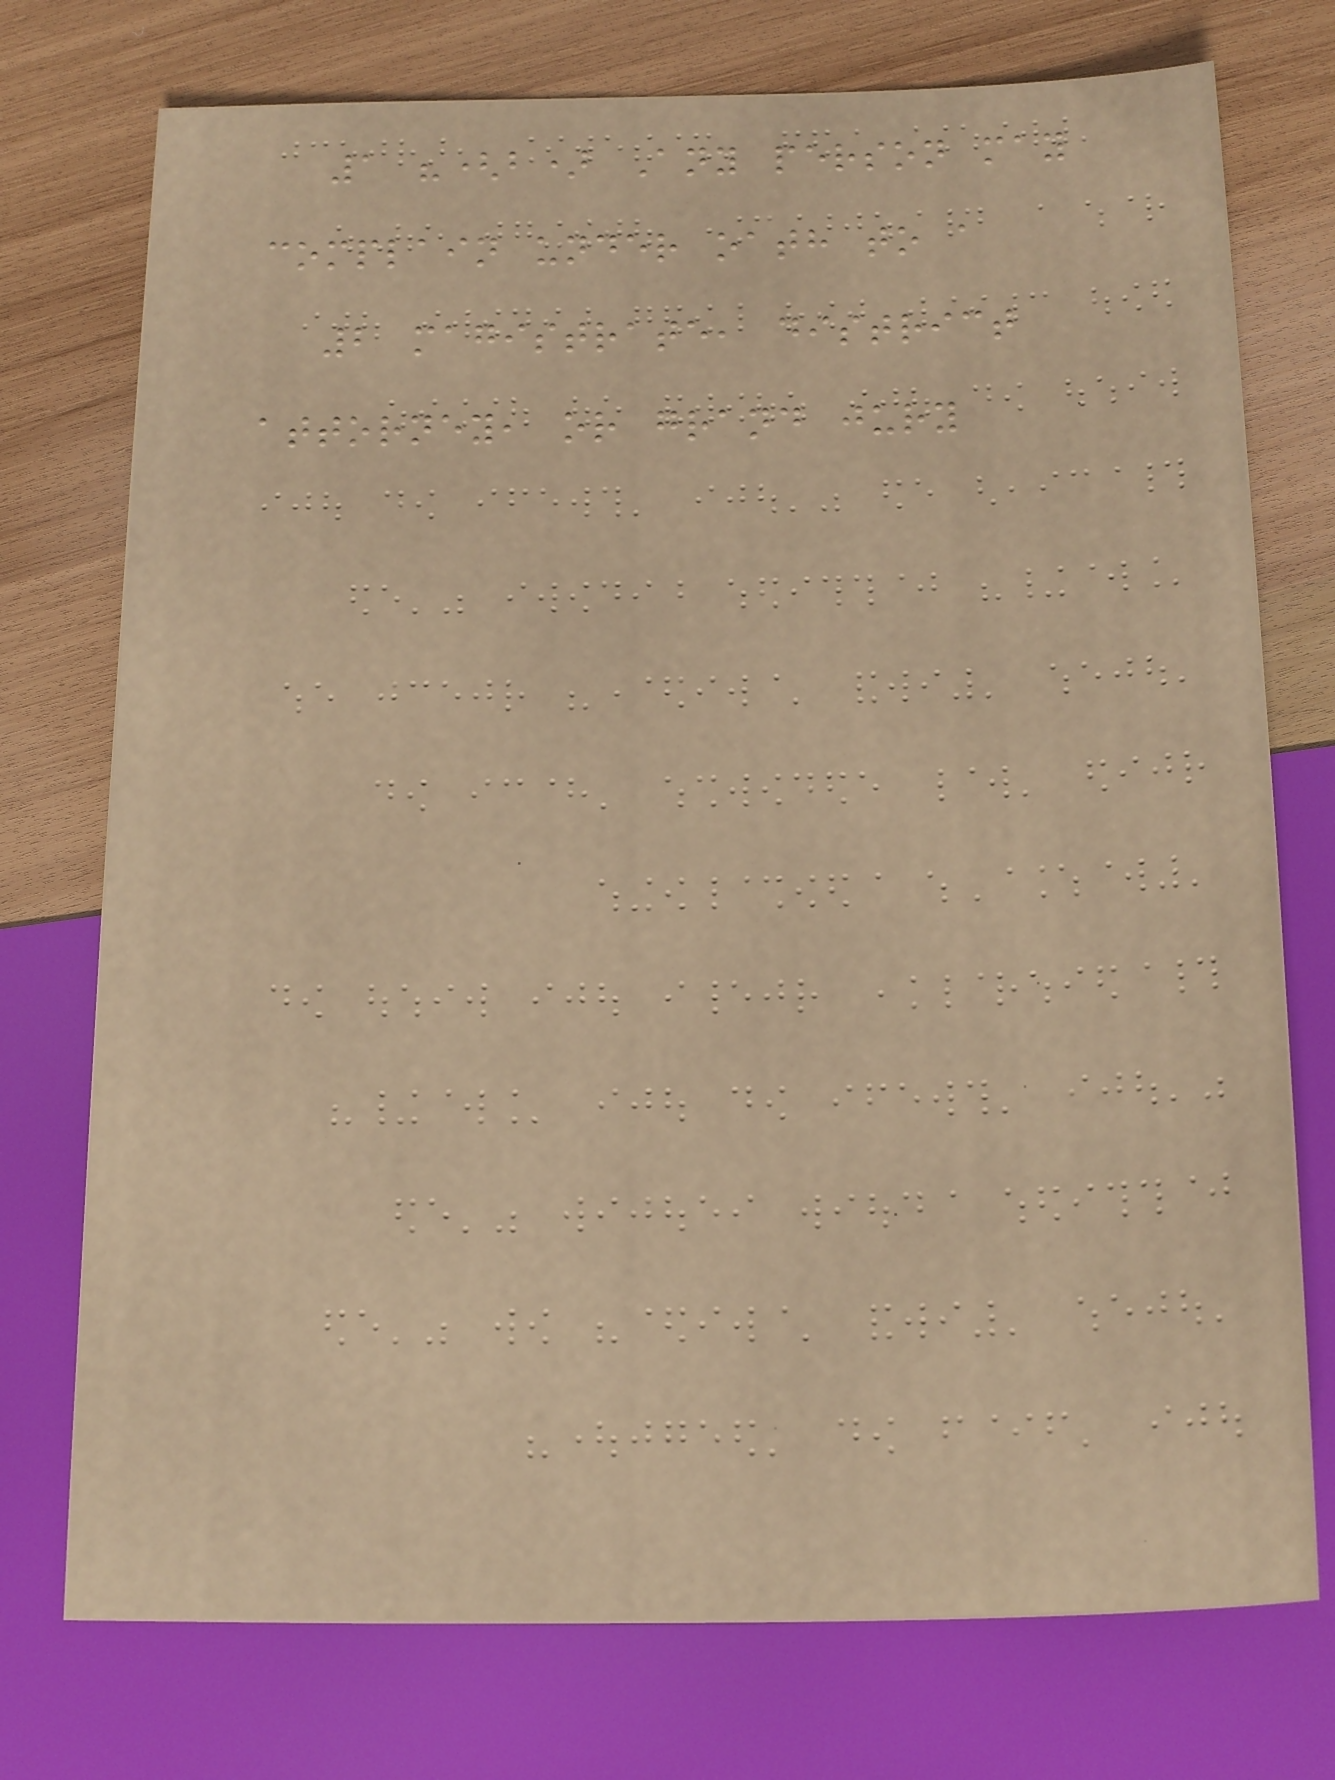1 "(b) Any person may
complain under oath to a
2 magistrate, district
attorney, or grand jury
